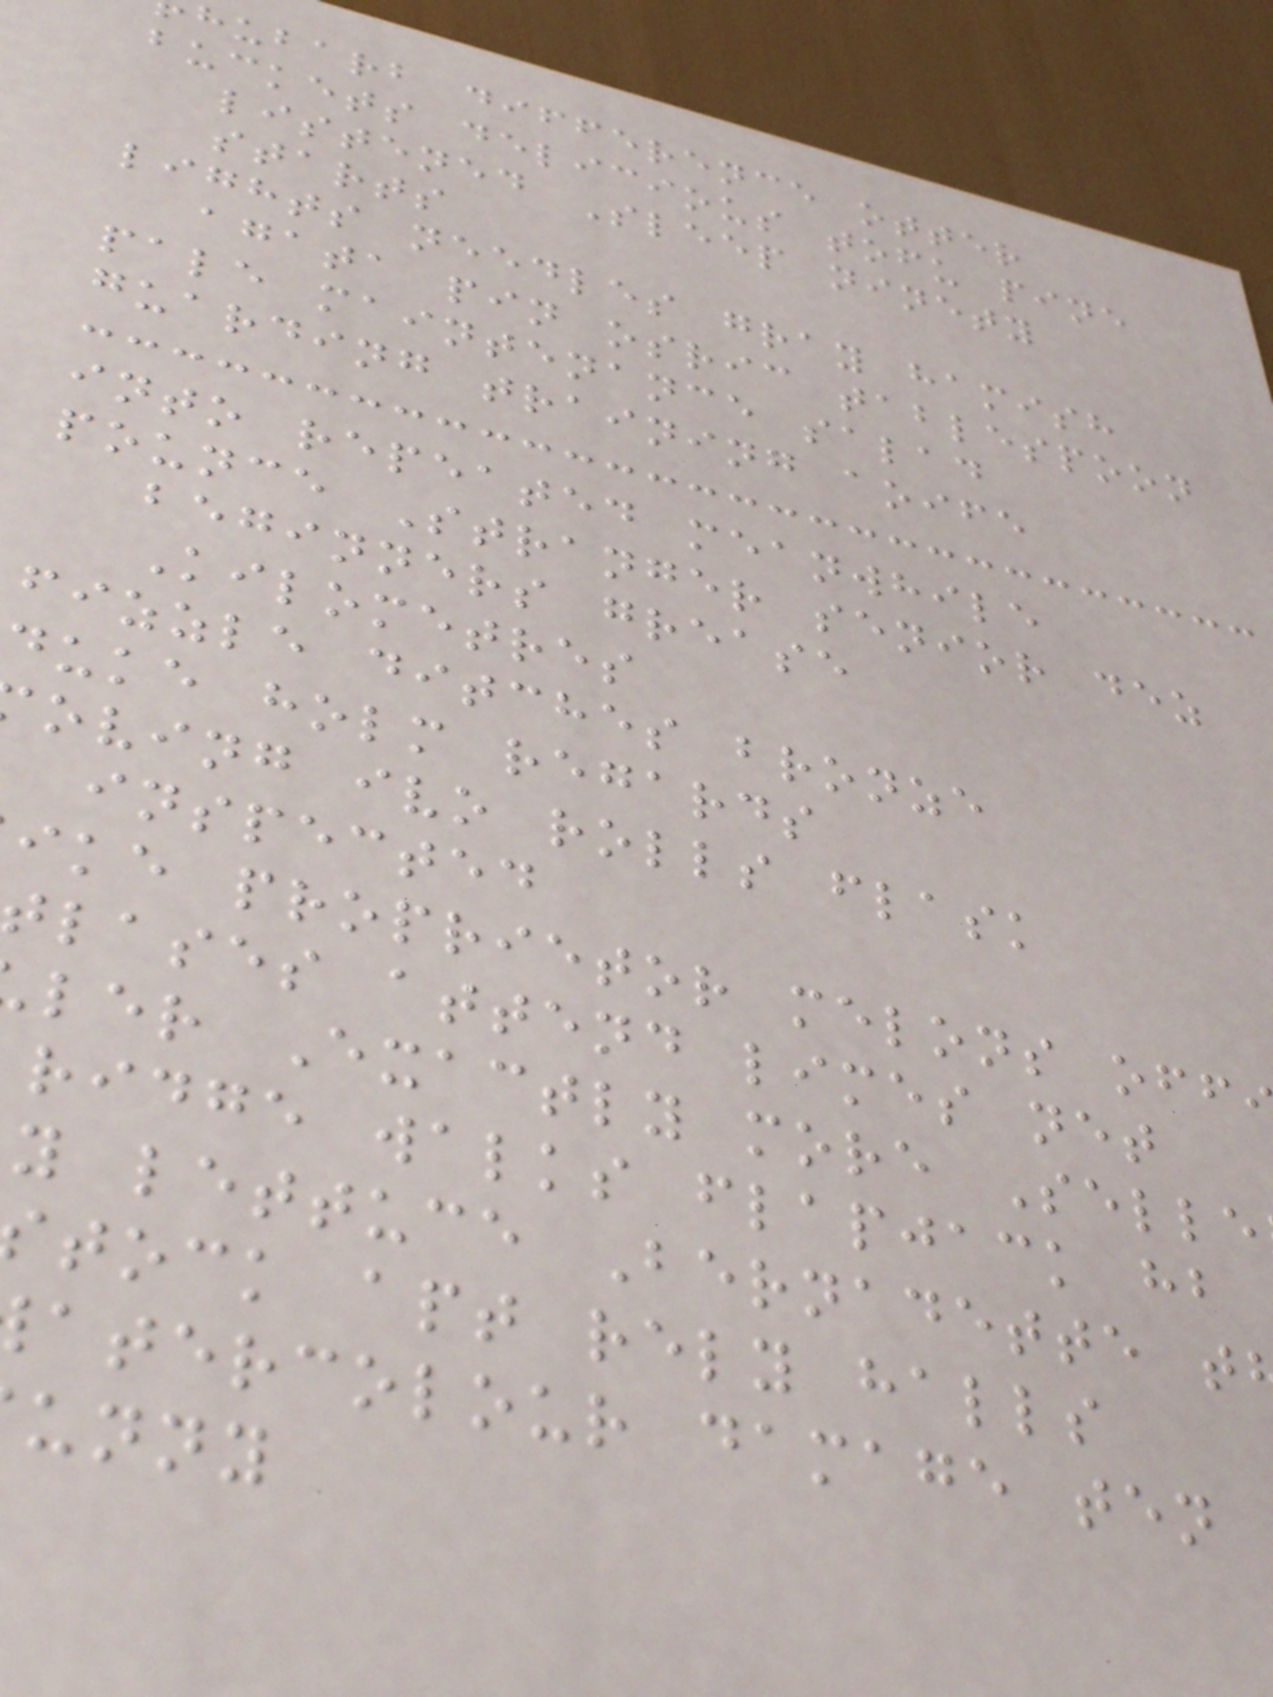hubarb difference otter
buckets delicious tofu pine
listened Sleep ninety
starts
lights needles gray hamish
agata pin osric tablespoon
pale maintenance salad
guarding training aoife
into repeated meanwhile
pounce Stranger senior dez
beginners grease
Kilometres
fizzle ditches bronze
duke holm regards
oving ivo rolls flask
inspected
ike proprietor melons off
tlases attend limes net
ler Exactly more Selle
ridge walks flapjack hb
y lettuce Bernadette t
tock apt rely halls
atercolour damage ten
unny
